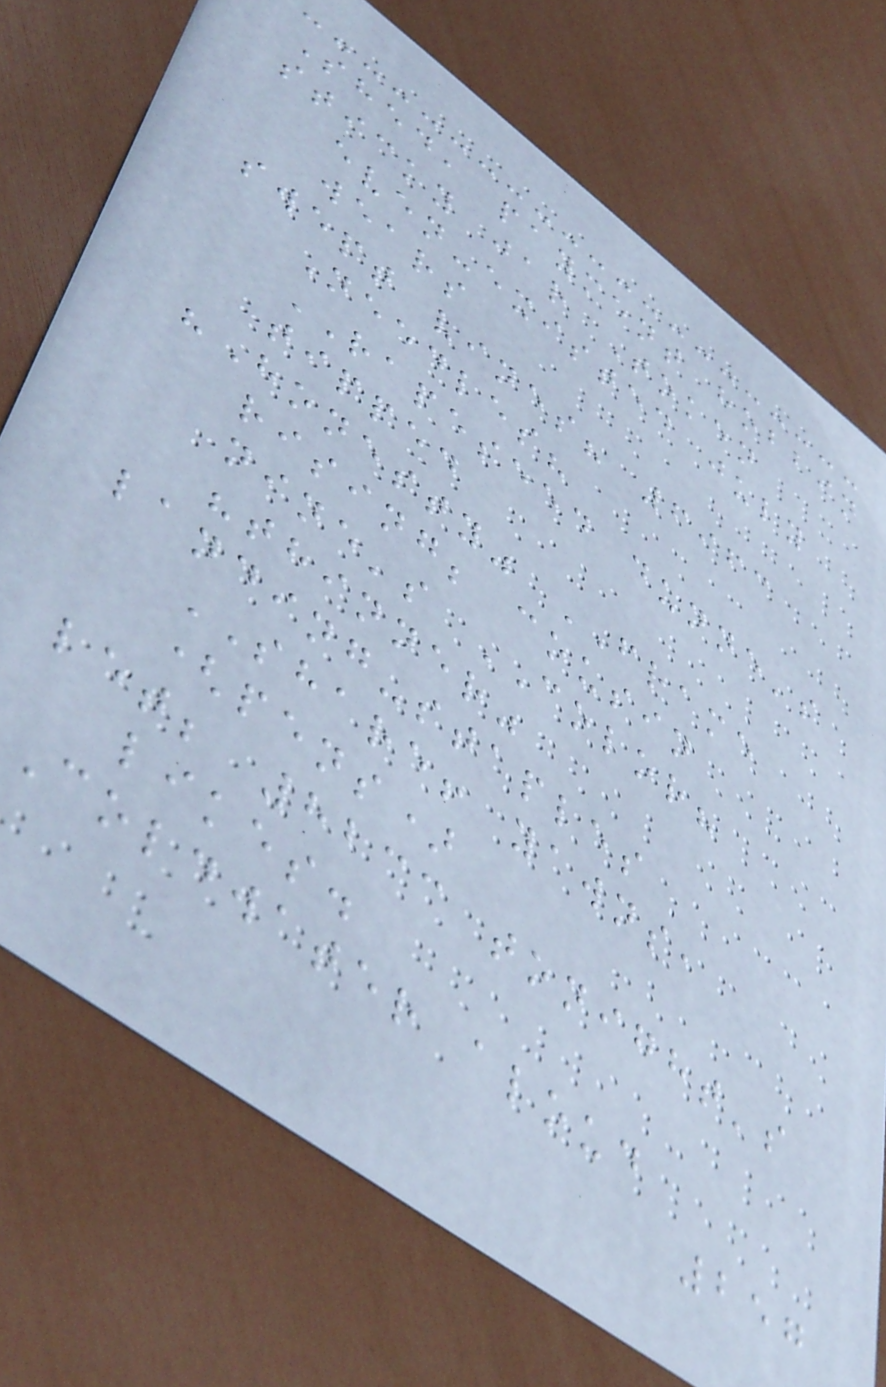Shed, payment hobbin
sticky jar Token
even-existed july
wears
swept vines? 6963
Needles?
RAPESEED dunne's
tipped
"Honesty" FRAME
rising; cousin
nine's COLOR?
"thinner"
landing-staples
SHARE! yawns,
(pens)
let; 8233 tonight's
likes.
Coldwater aloud
257
